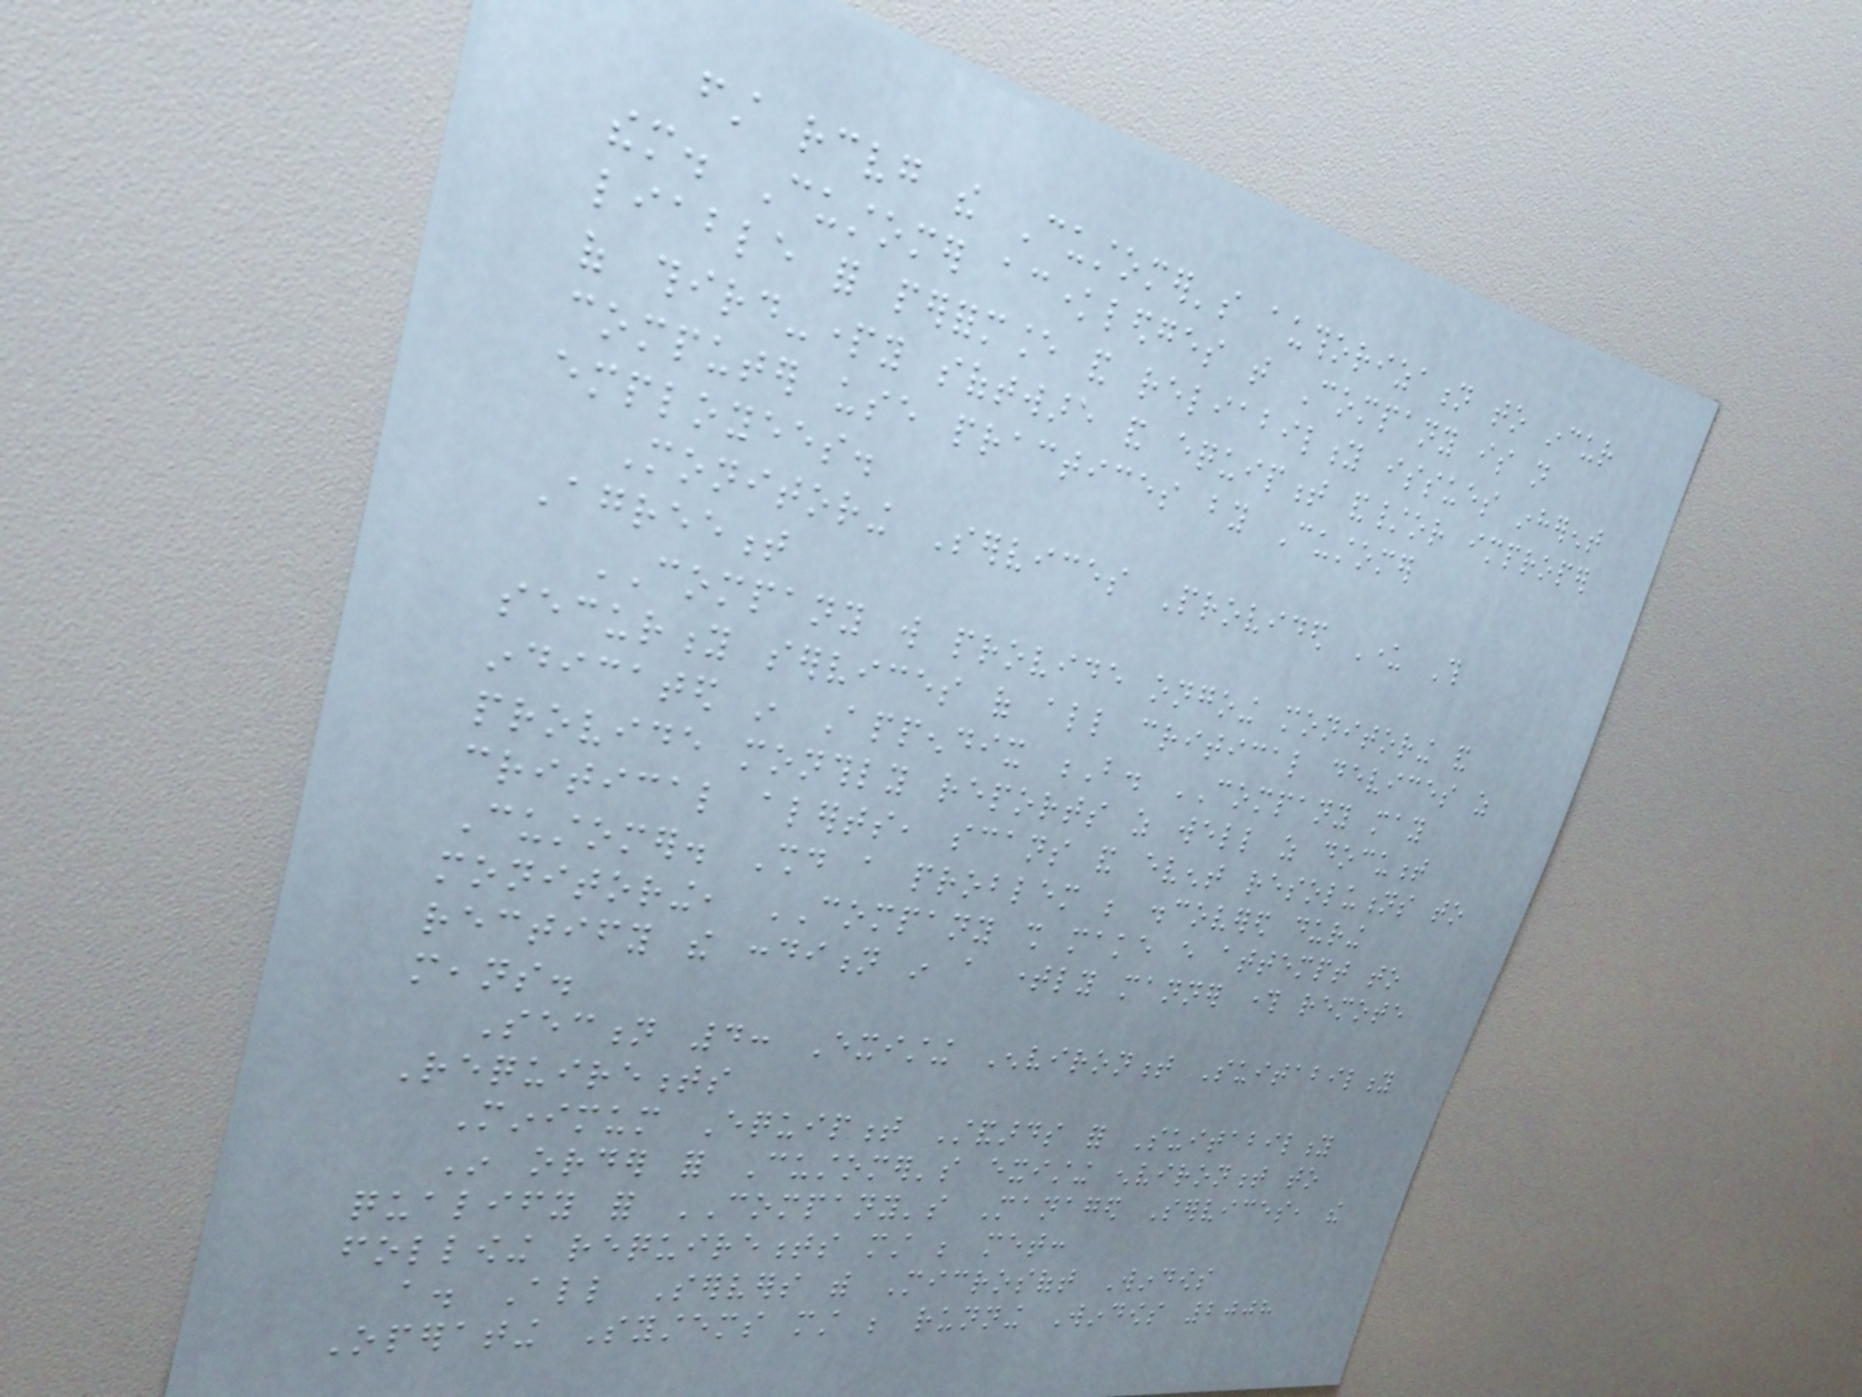first receiving the Customer's authorization to incur
them. Customer acknowledges that Company is not
liable for performance and reliability issues inherent
of third-party software and equipment and/or improper
computer use practices by Customer
employees.
Monitoring Services Provided Under This
Agreement
COMPANY will provide ongoing monitoring and
security services of all critical devices as
indicated in Appendix B. COMPANY may
provide monthly reports as well as document
critical alerts, scans and event resolutions to
Customer. Should a problem be discovered during
monitoring, COMPANY shall make every attempt to
rectify the condition in a timely manner through remote
means.
Section 4: Existing Environment Suitability
Requirements
Minimum Equipment Standards for Suitability
In order for Customer's existing environment to
qualify for COMPANY's Managed Services, the
following requirements must be met:
a. All Servers with Microsoft Windows
Operating Systems must be running Windows 2008
